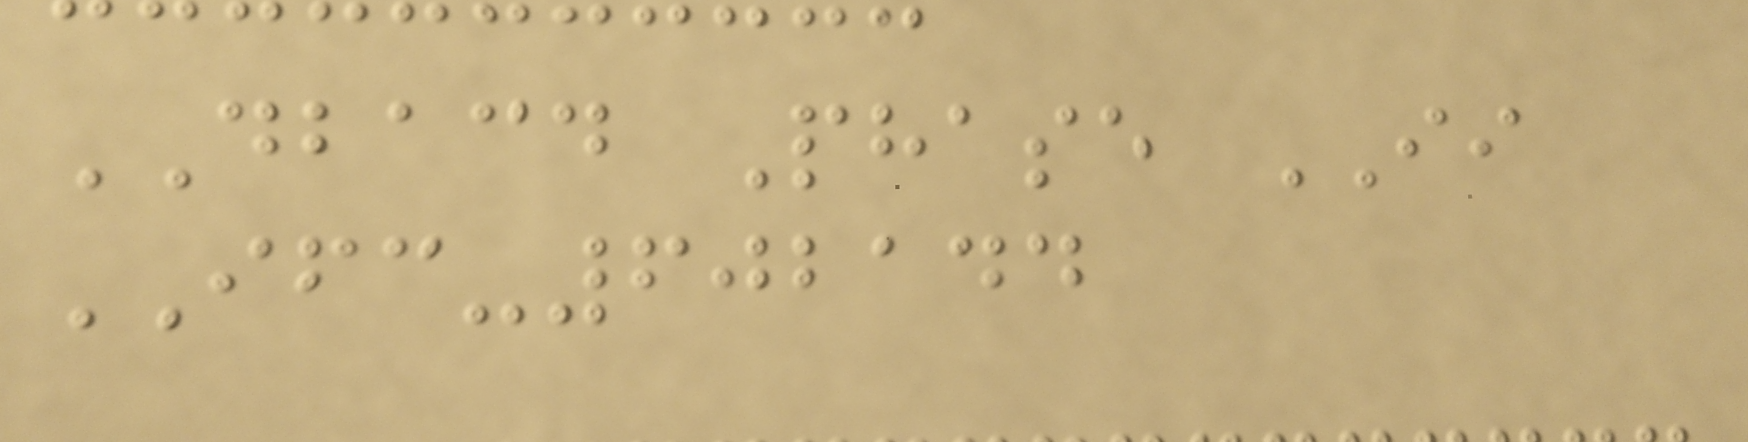DBACD Phase II
IFC-602144
